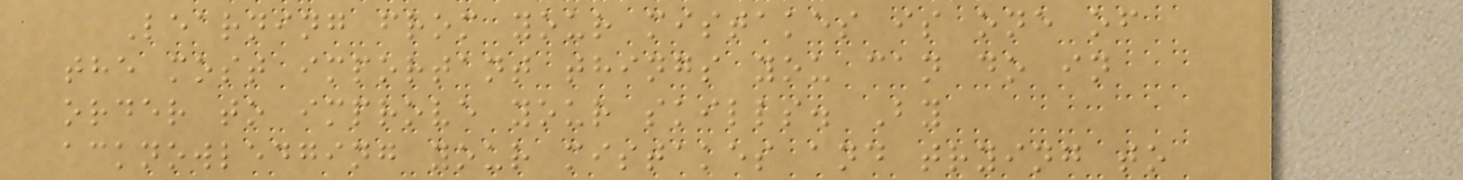Learning from your mistakes is one of
the most important things you can do in
order to improve your skills. By
acknowledging your mistakes and trying to
